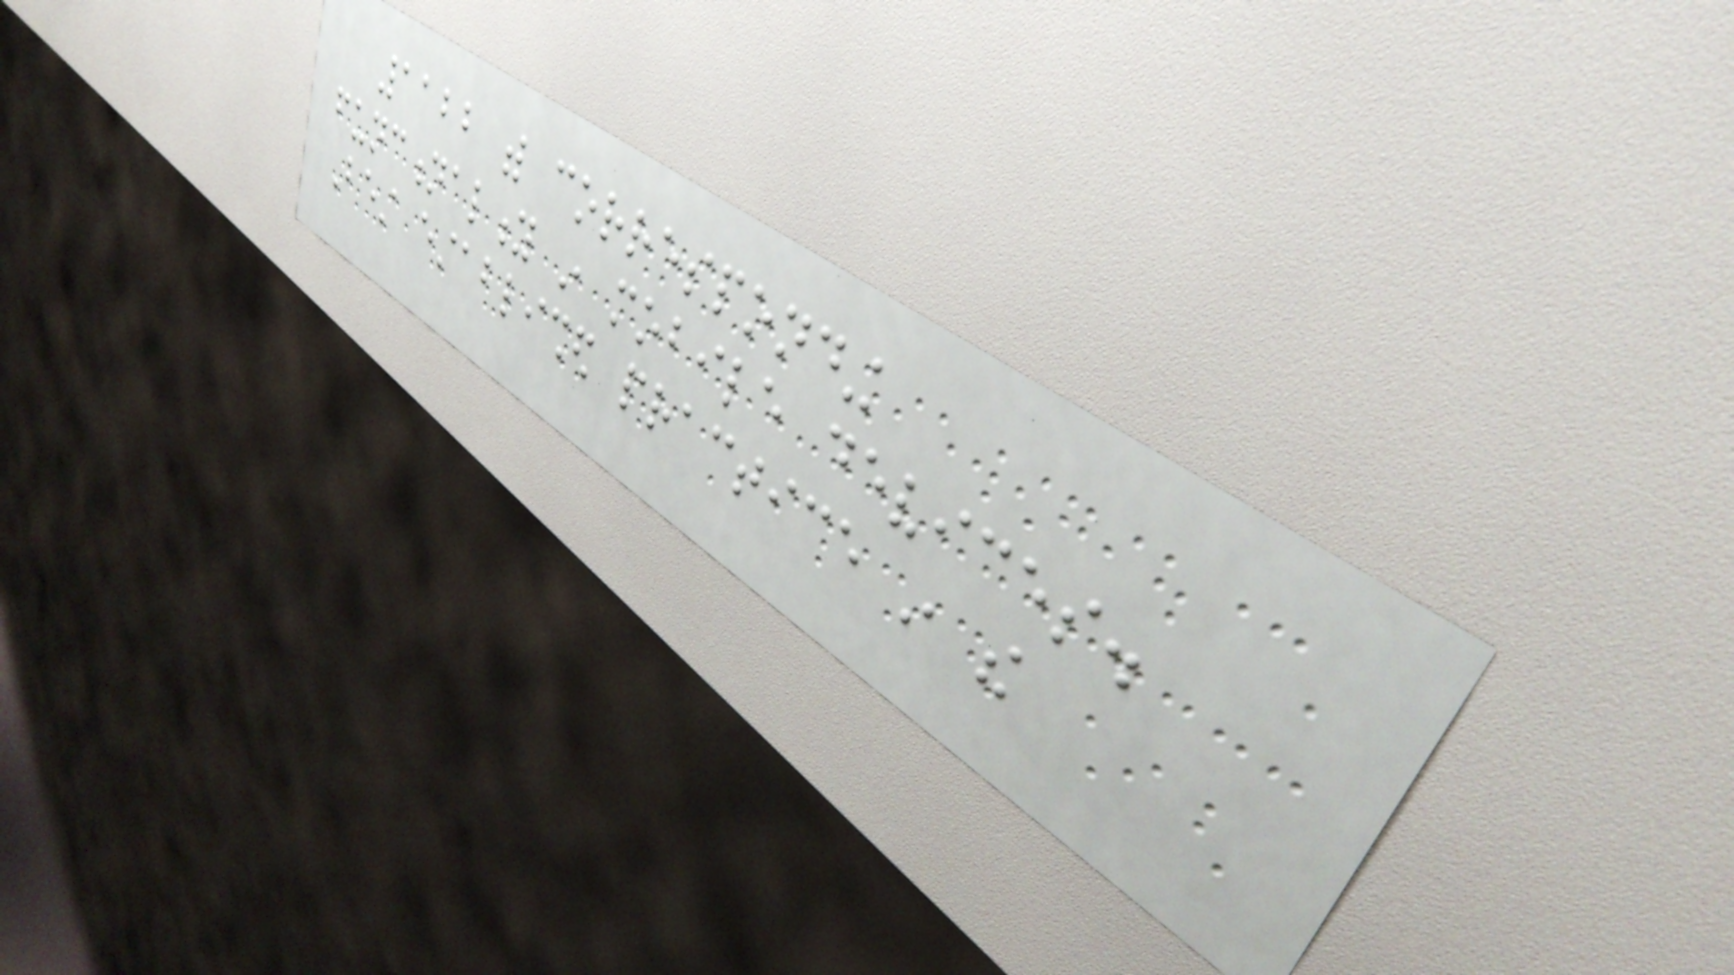1122 with corresponding
functionality in mobile devices.
Best established practice in the
